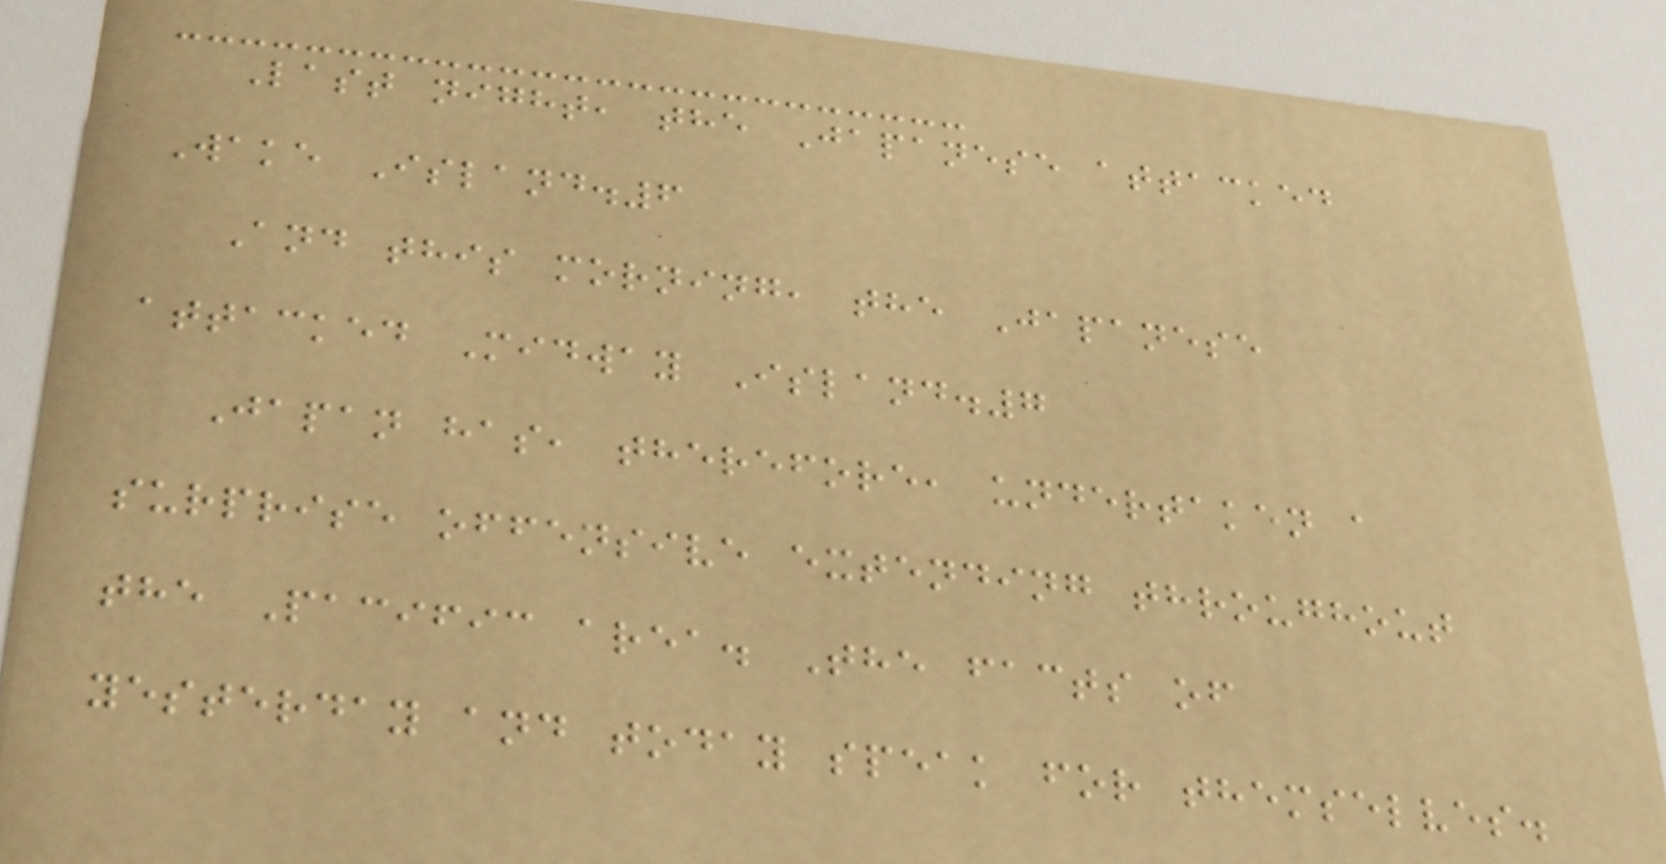Last night, the Japanese attacked
Wake Island.6
And this morning, the Japanese
attacked Midway Island.7
Japan has, therefore, undertaken a
surprise offensive extending throughout
the Pacific area. The facts of
yesterday and today speak for themselves.
